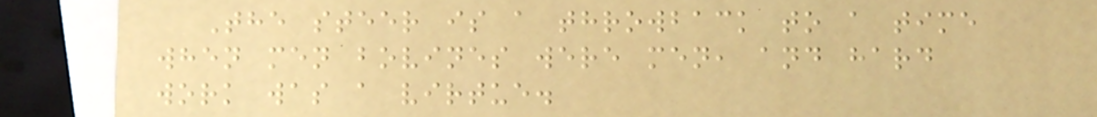The steer is a throwback to a time
when men bovines were men, and hard
work was a virtue.
